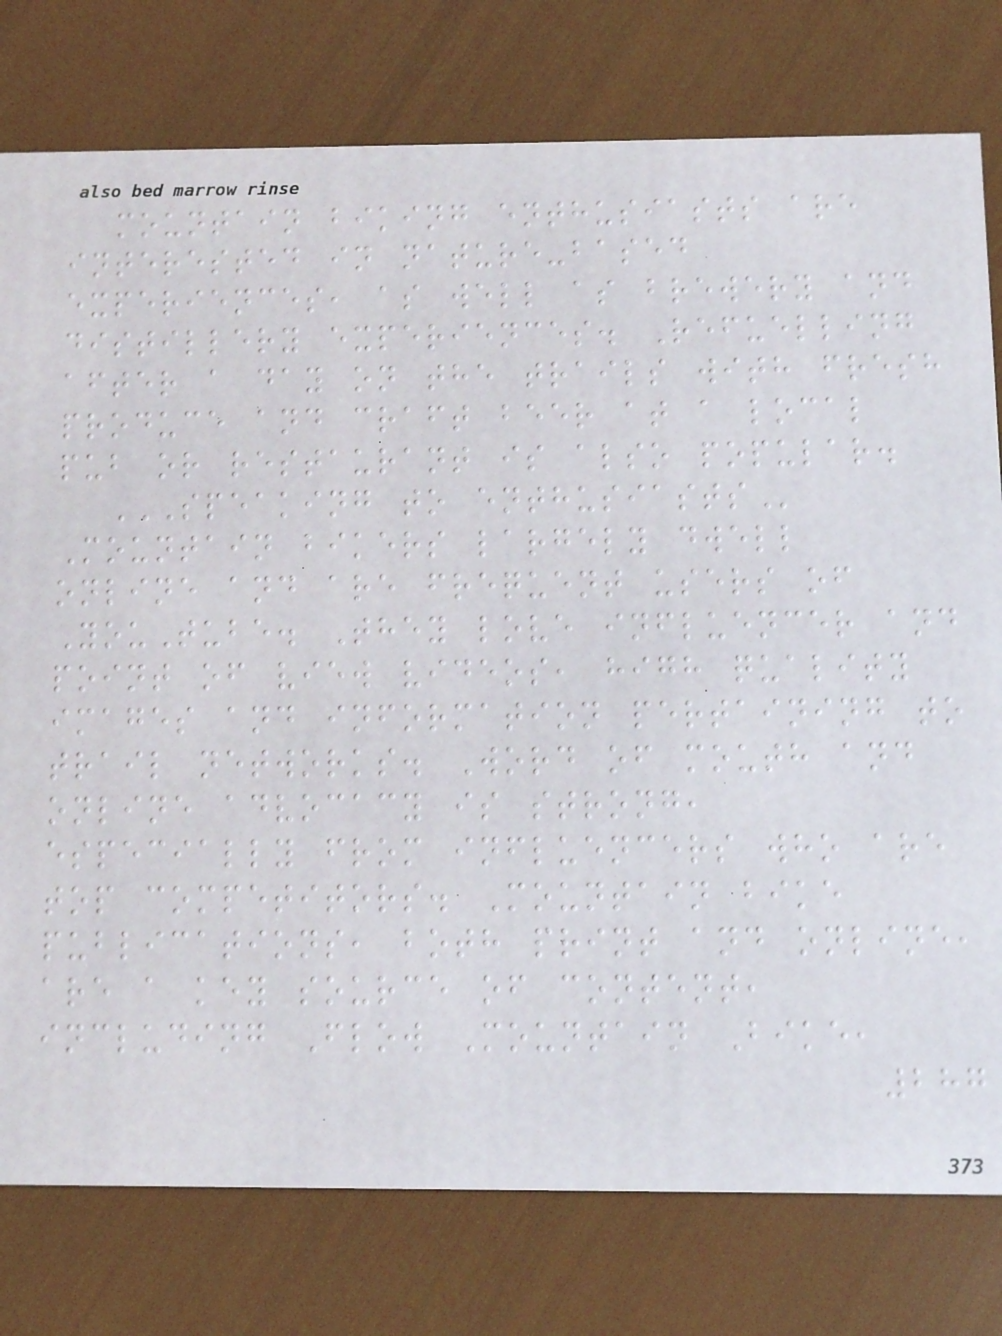mountain biking enthusiasts are
interested in nature-based
experiences, as well as brewery and
distillery experiences. Refuelling
after a day on the trails with fresh
produce and craft beer at a local
pub or restaurant is also popular.
SPEAKING TO ENTHUSIASTS
Mountain bikers largely dwell
online and are frequent users of
YouTube. They love influencer and
point of view videos, high quality
images and information pertaining to
trail networks. Word of mouth and
online advocacy is strong,
especially from influencers who are
top competitors. Mountain bike
publications, both print and online,
are a key source of content,
including Flow Mountain Bike,
287
